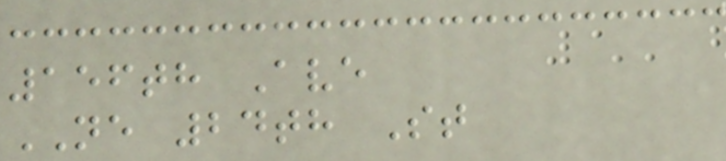156th Ave
NE 24th St
